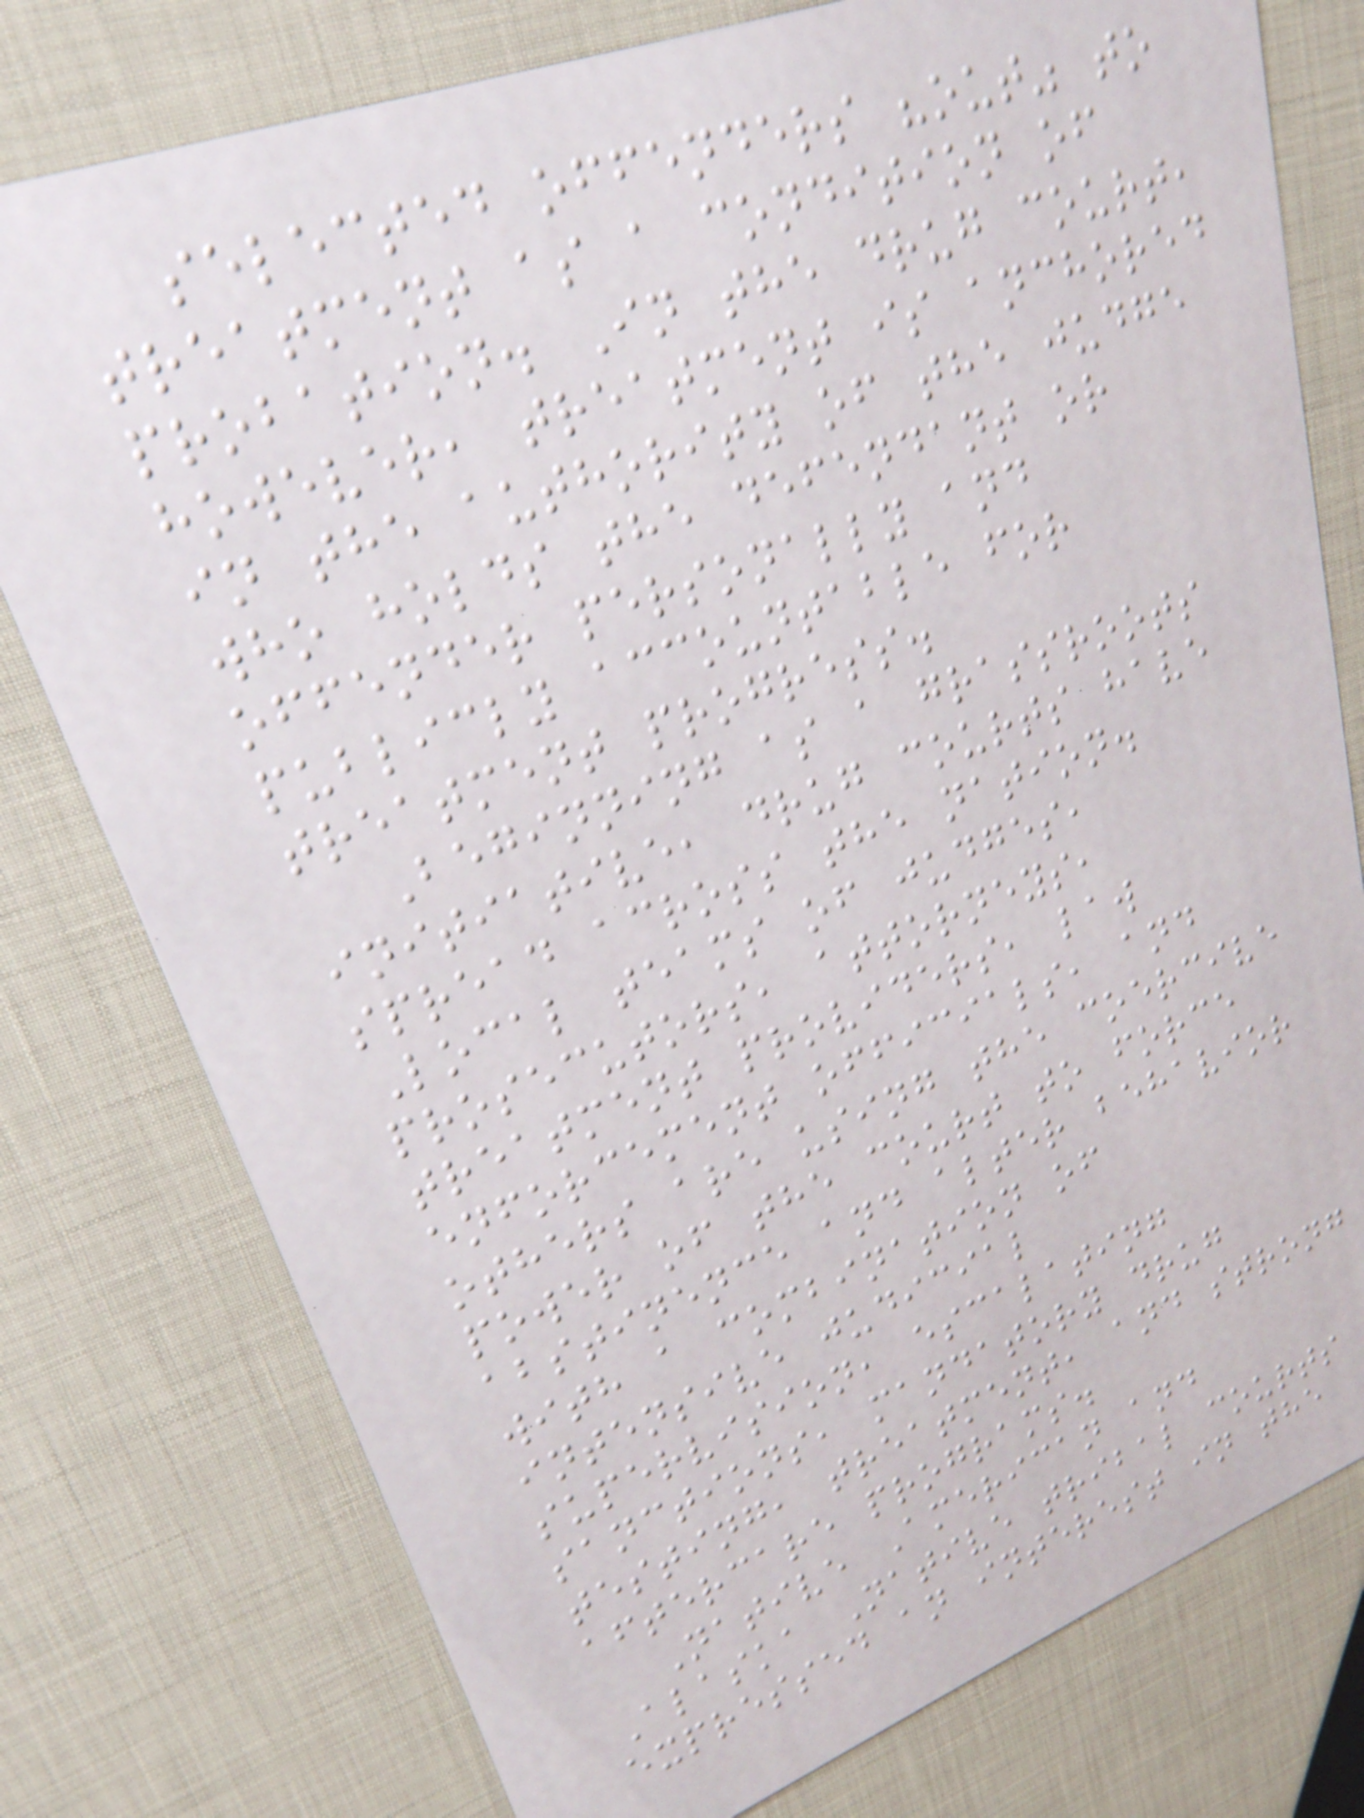selected offenders "out" to
treatment as a condition of
probation. In the drug court,
however, treatment is anchored
in the authority of the judge
who holds the defendant or
offender personally and
publicly accountable for
treatment progress.
Beginning as a grassroots
initiative, drug courts have
spread across the nation.
Local teams of judges,
prosecutors, attorneys,
treatment providers, law
enforcement officials, and
others are using the coercive
power of the court to force
abstinence and alter behavior
with a combination of
intensive judicial
supervision, escalating
sanctions, mandatory drug
testing, treatment, and strong
aftercare programs.
Native American and
Alaska Native tribal courts
expressed an interest in the
